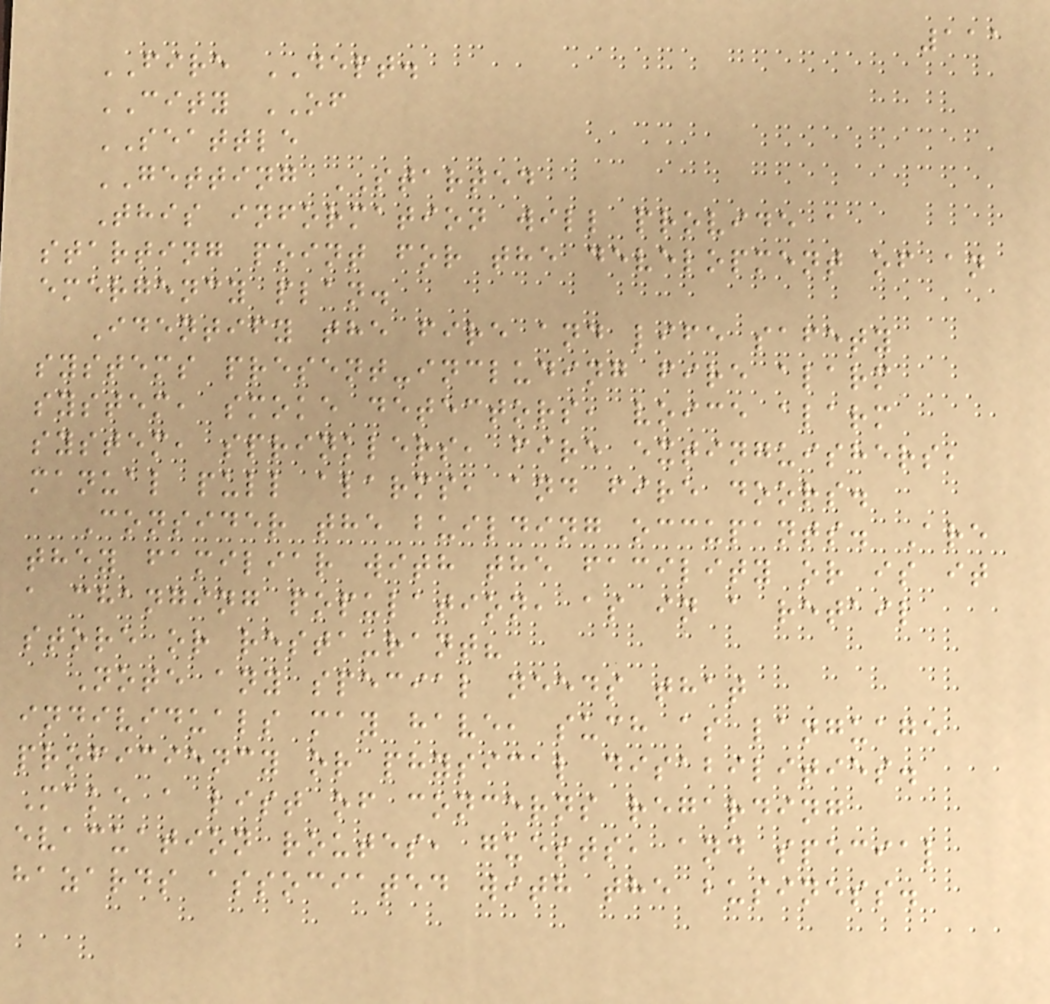111
FIRE DEPT.
CITY OF
SEATTLE
GETTING STARTED
This information will provide a
starting point for the development of an
emergency plan.
Identify the fire and life safety
systems present-including fire alarm
system, smoke detectors, voice alarm
system, sprinklers, fire extinguishers,
manual pull alarms, and fire doors.
Consider the building occupants. Are
they familiar with the facility or is it
a changing population, as in a retail
store or restaurant?
Note any special needs that
individuals may have, such as language
proficiency or physical disabilities.
Make a list of concerns regarding
evacuation routes, guests, and special
hazards associated with the business.
